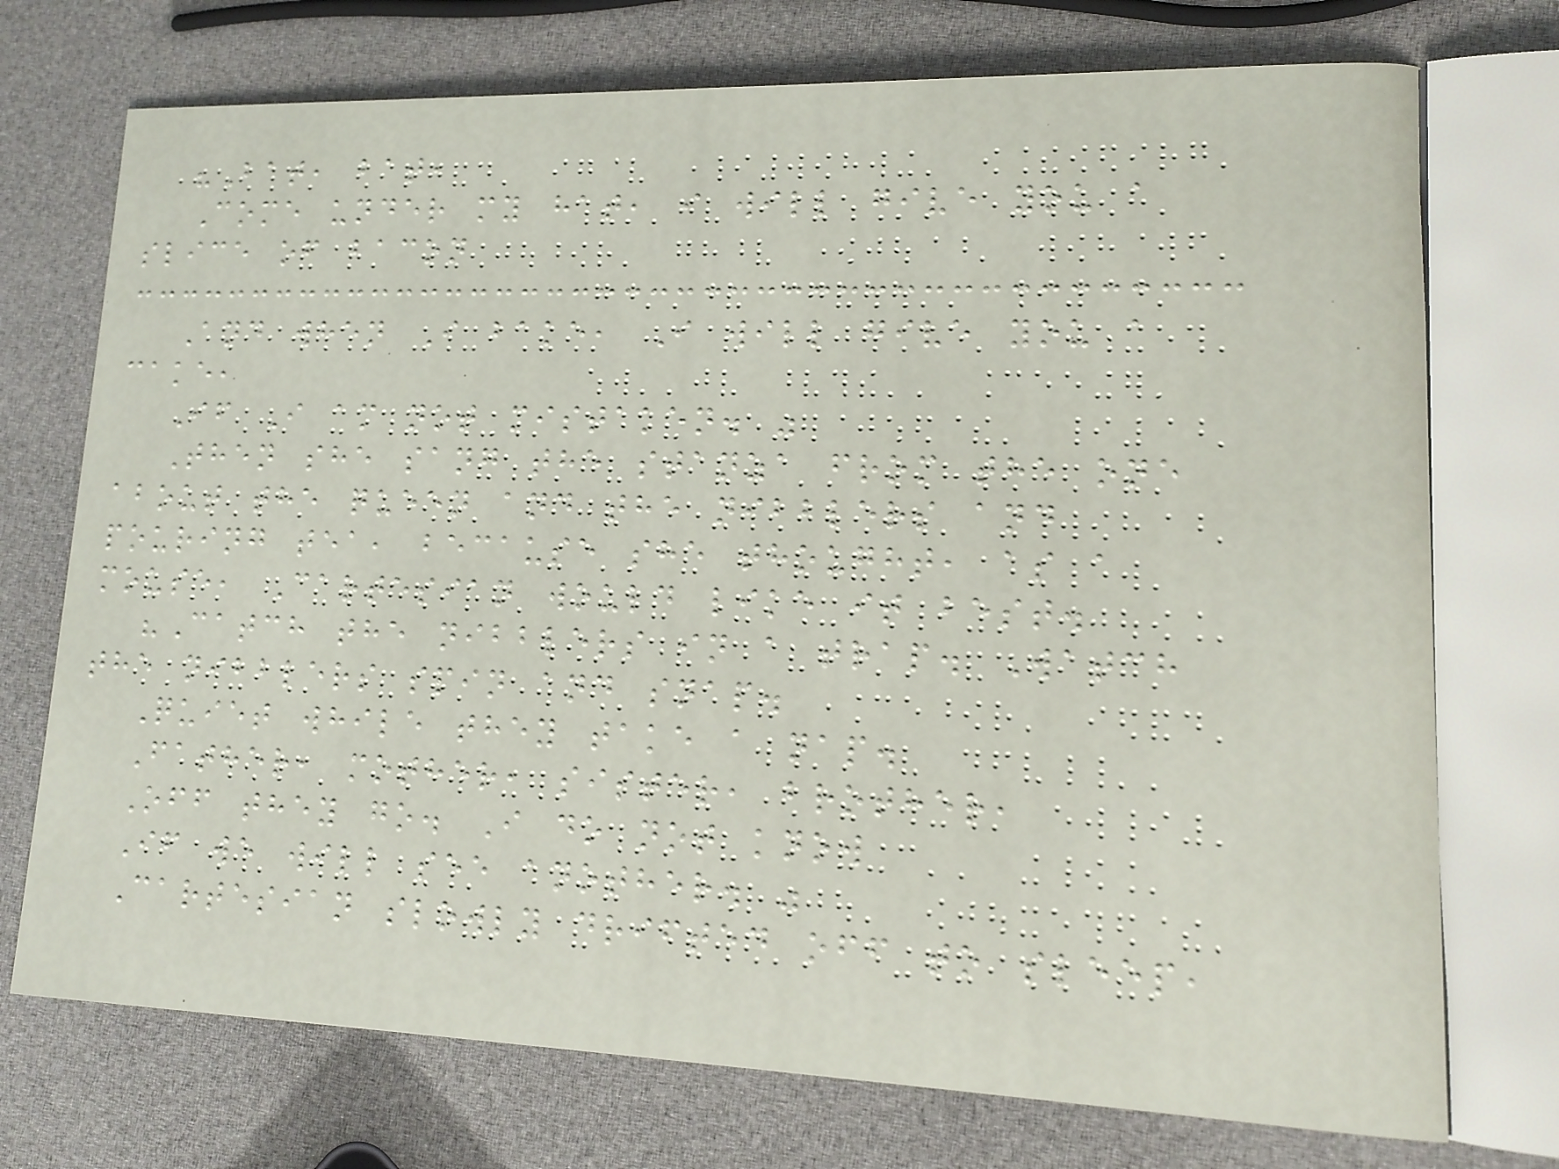"Bat, bat,
Come under my hat, i will give you a
slice of bacon
And when I bake, I will give you a
cake,
If I am not mistaken. "
Then she sang the stanza from the one
about the queen and the nibblers and
pouring tea, because she thought, as a
mouse, Cartesian would like it best.
"Catch the nibblers in a trap. Watch
the nibblers spin and snap.
Quiet while they take a nap.
Father, mother, sister, brother,
Off they go. I do not know
If we will see another. "
Cartesian slowly drifted off to sleep,
